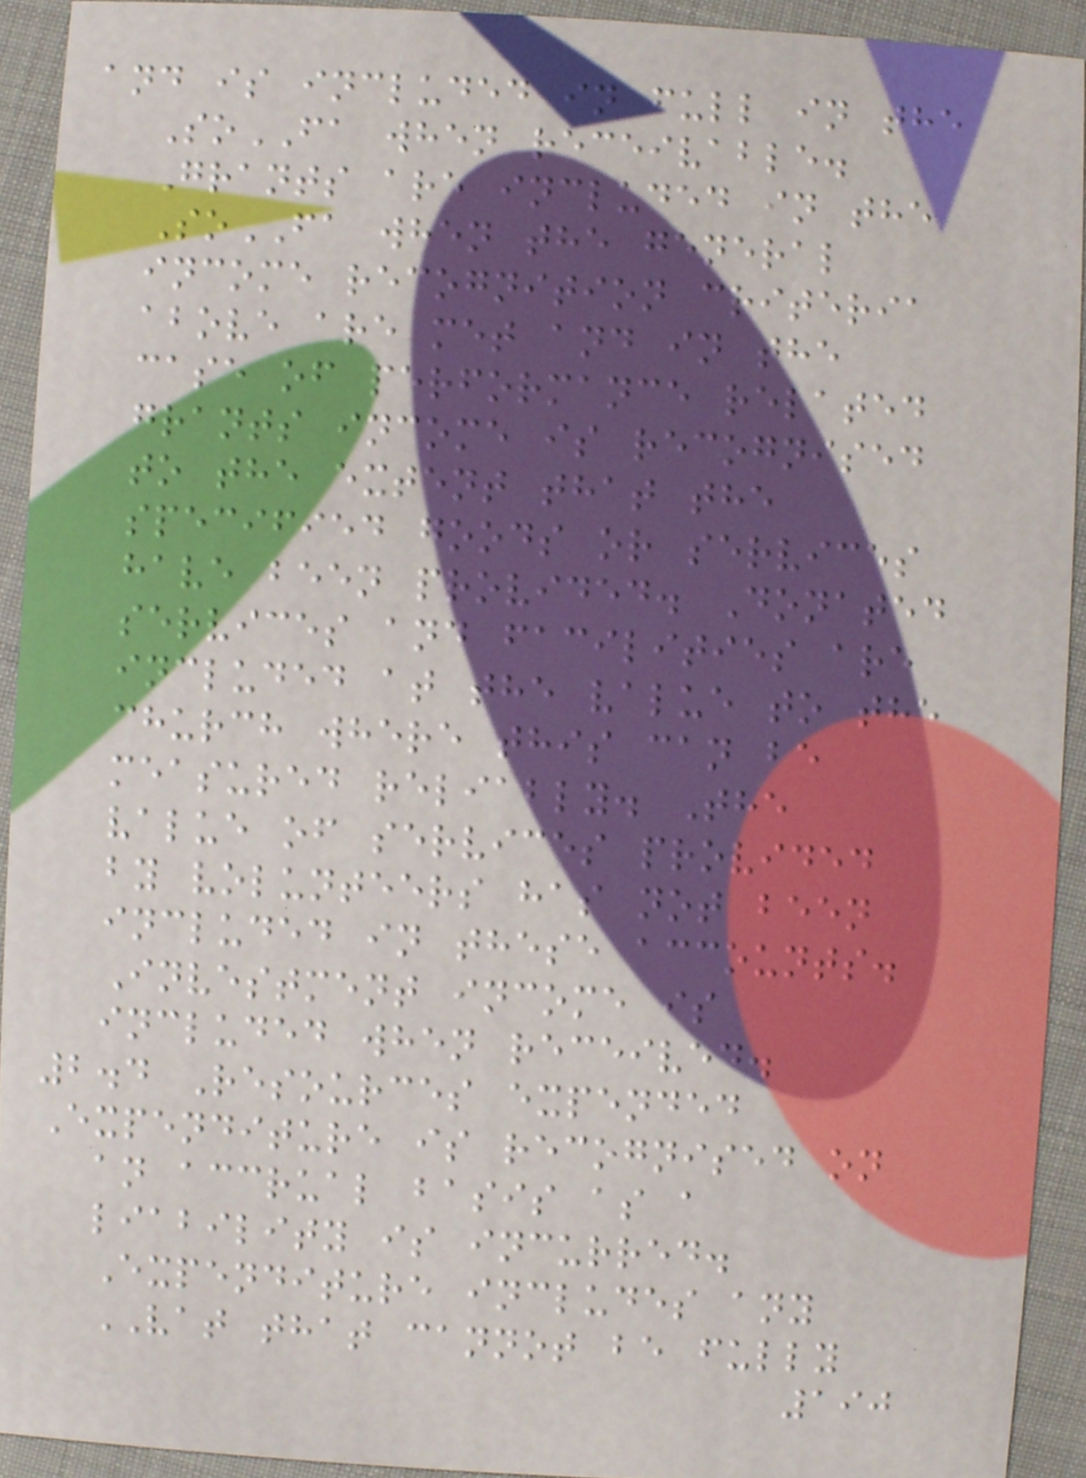and is included in full in the
SoFA when receivable.
Grants are included in the
SoFA when the general
income recognition criteria
above are met and in the
case of performance related
grants income is recognised
to the extent that the
specified goods or services
have been provided. Donated
services and facilities are
included at the value to the
church where this can be
measured reliably. The
value of services provided
by volunteers has not been
included in these accounts.
Investment income is
included when received.
2.4 Resources expended
Expenditure is recognised on
an accrual basis as a
liability is incurred.
Expenditure includes any
VAT that cannot be fully
190
